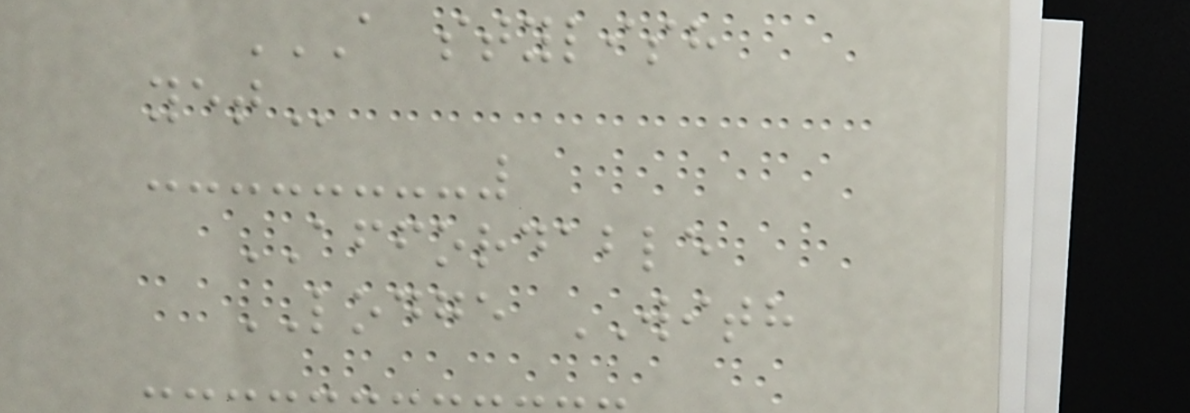A STYLISH
YET
AFFORDABLE
LODGE WITH
